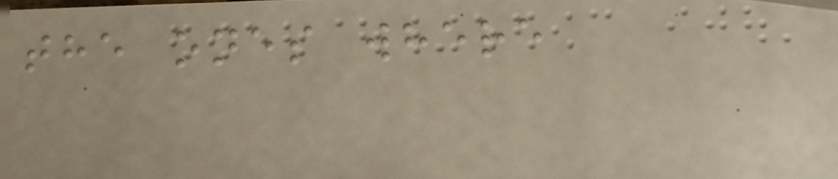the ones where
